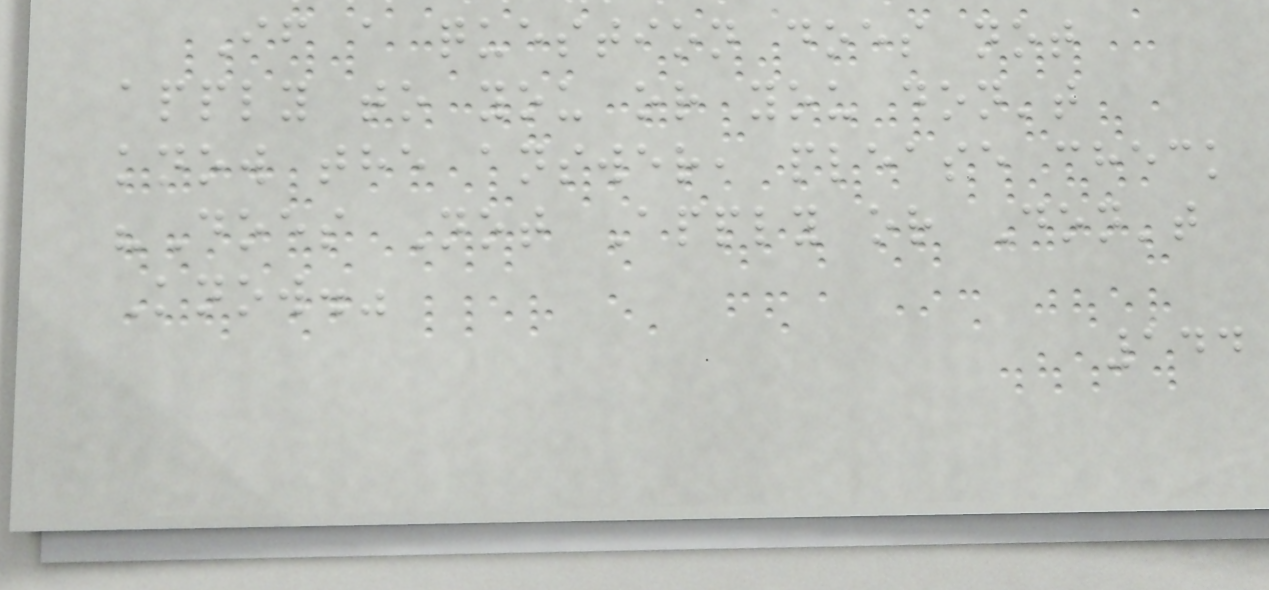If a question does not
apply to you or you don't
know the answer, please check
"Does Not Apply or Don't
Know."
144
